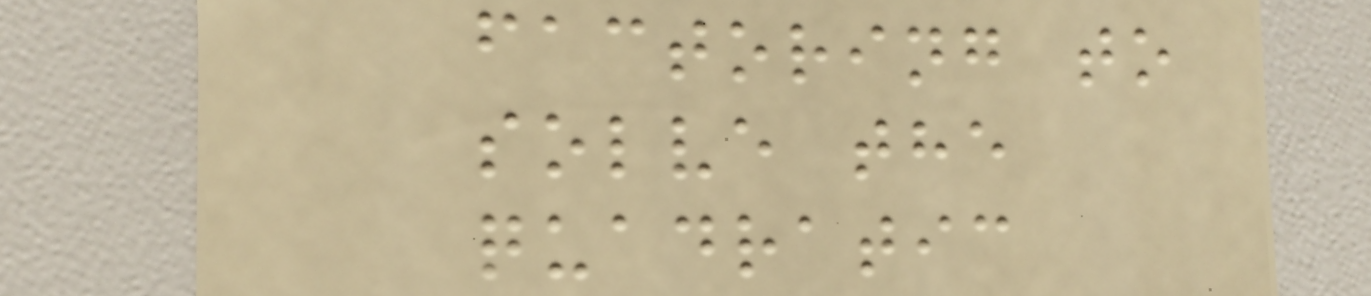factoring to
solve the
quadratic
